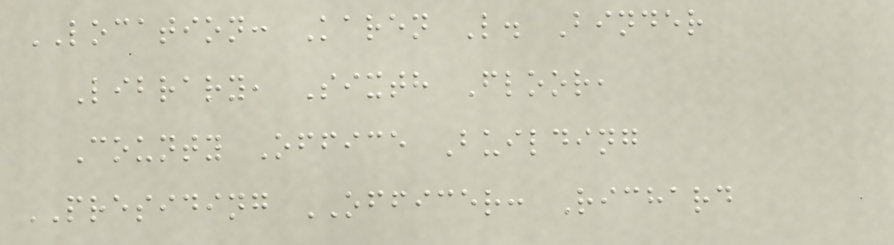LOCATION: Karen L. Binder
Library, Sixth Floor,
County Office Building
PRESIDING OFFICER: Richard
